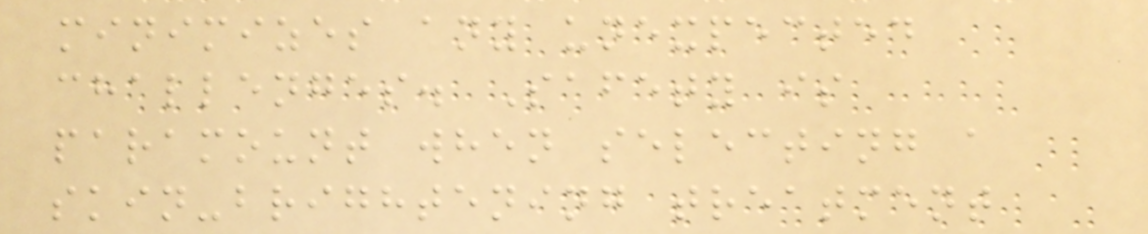minimizes any unexpected
challenges. Safety is
paramount when selecting a
skin-brightening treatment
